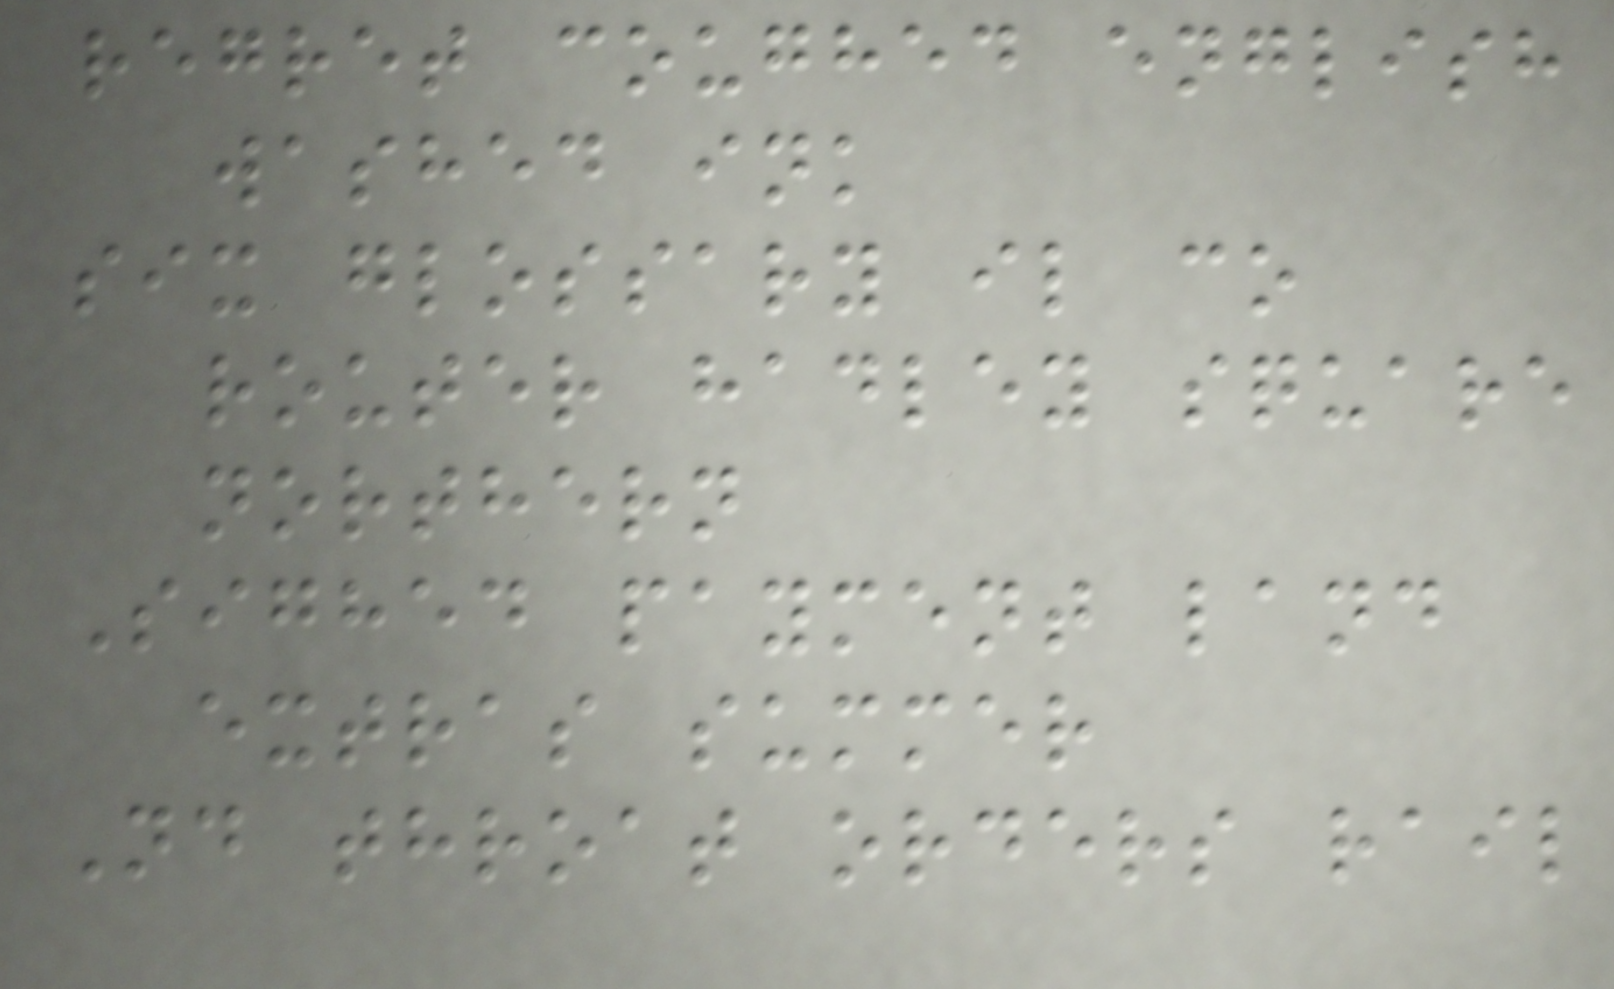regret coughed english
washed ink
six glossary il co
router hadley square
northern
Sighed payment land
extras summer
Nd throat orders rail
